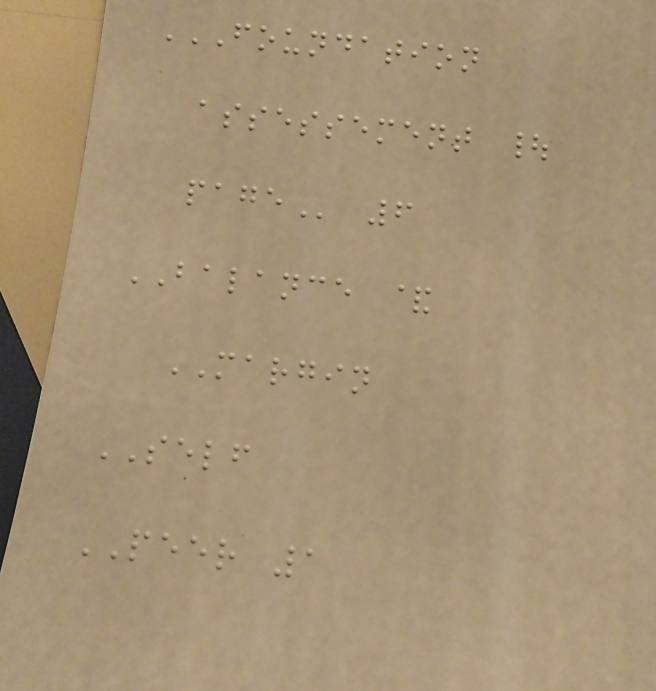FOUNDATION
ASSESSEMENT |
PAGE 6
BALANCE &
MARGIN
SELF
PEER 1
